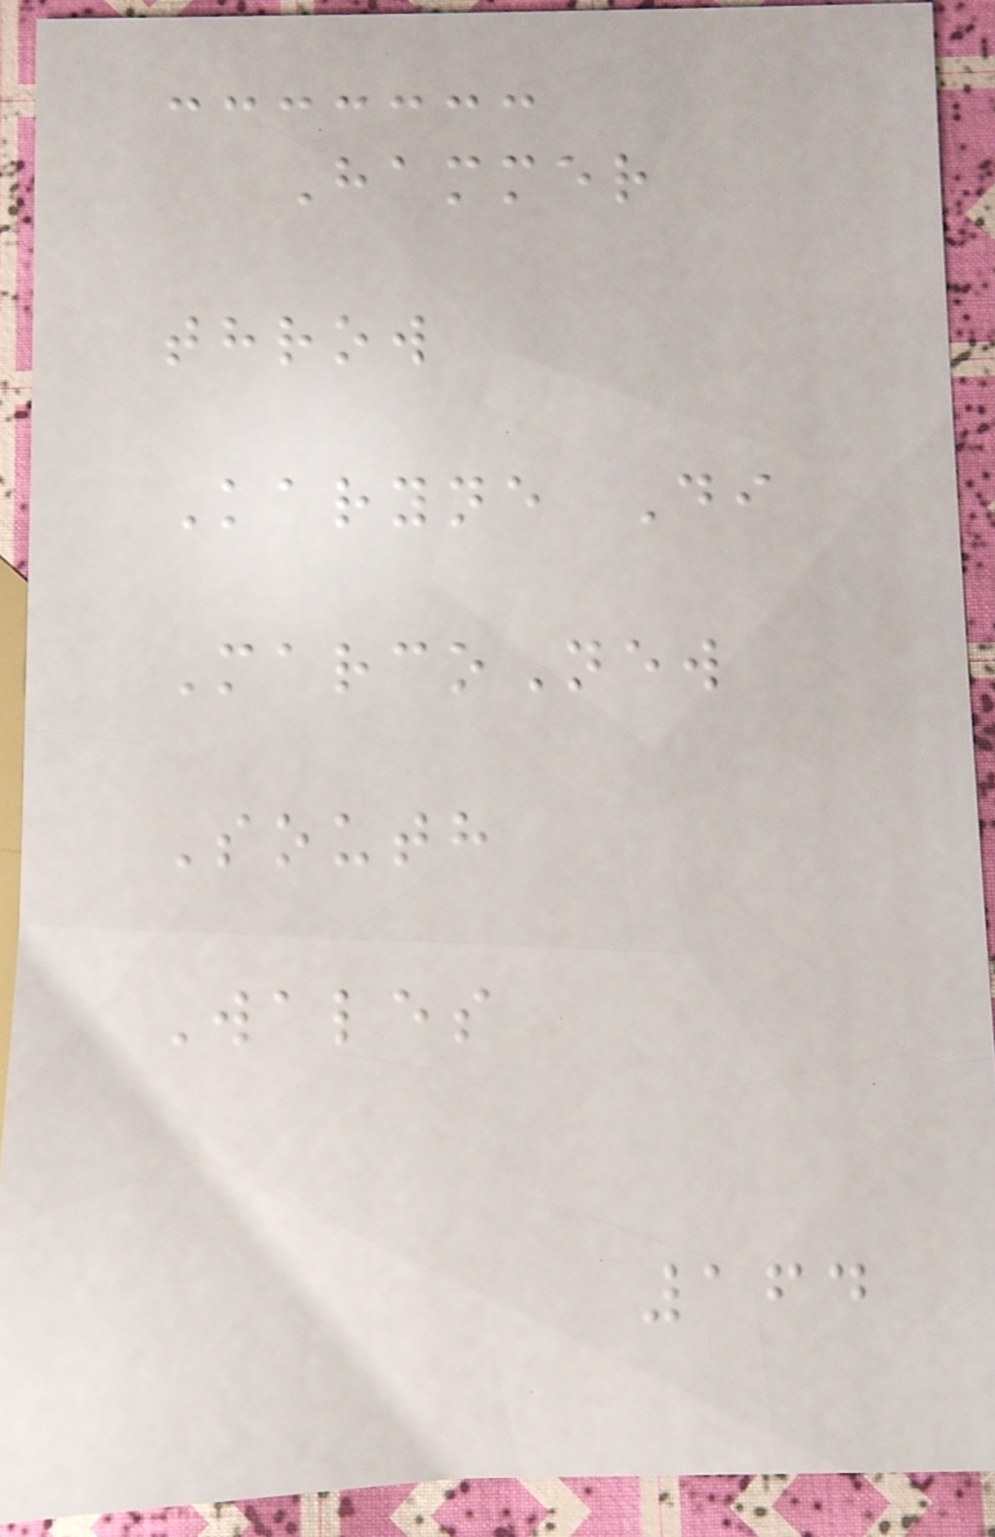Hammer
throw
Karyne Di
MarcoNew
South
Wales
164
